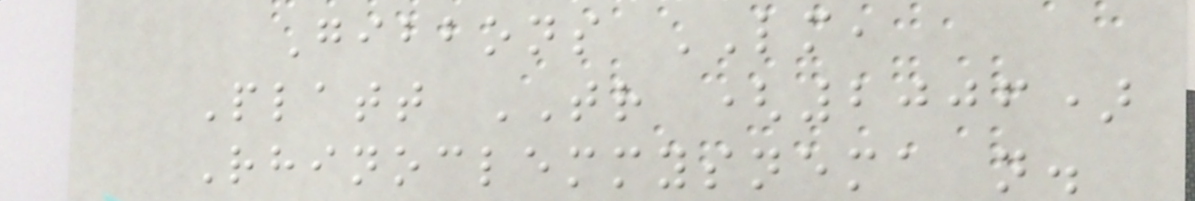Gibbons LM,
Platt TR (2006)
Rhinoclemmysnema n.
